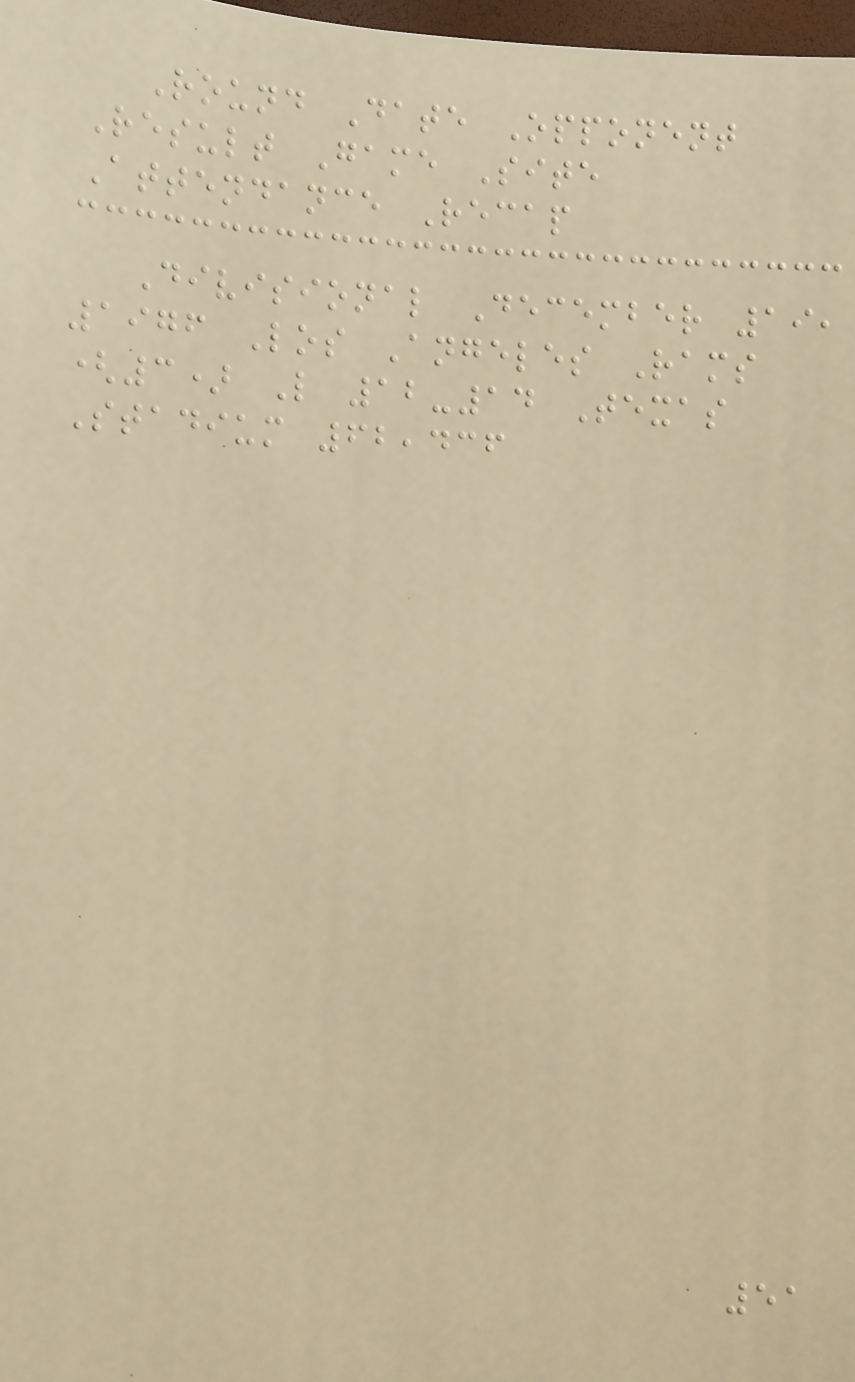Round Date Opponent
Result Game Site
Attendance Recap
Divisional December 19,
1976 Los Angeles Rams
(3) L 12-14 Texas
Stadium 62,436
51
